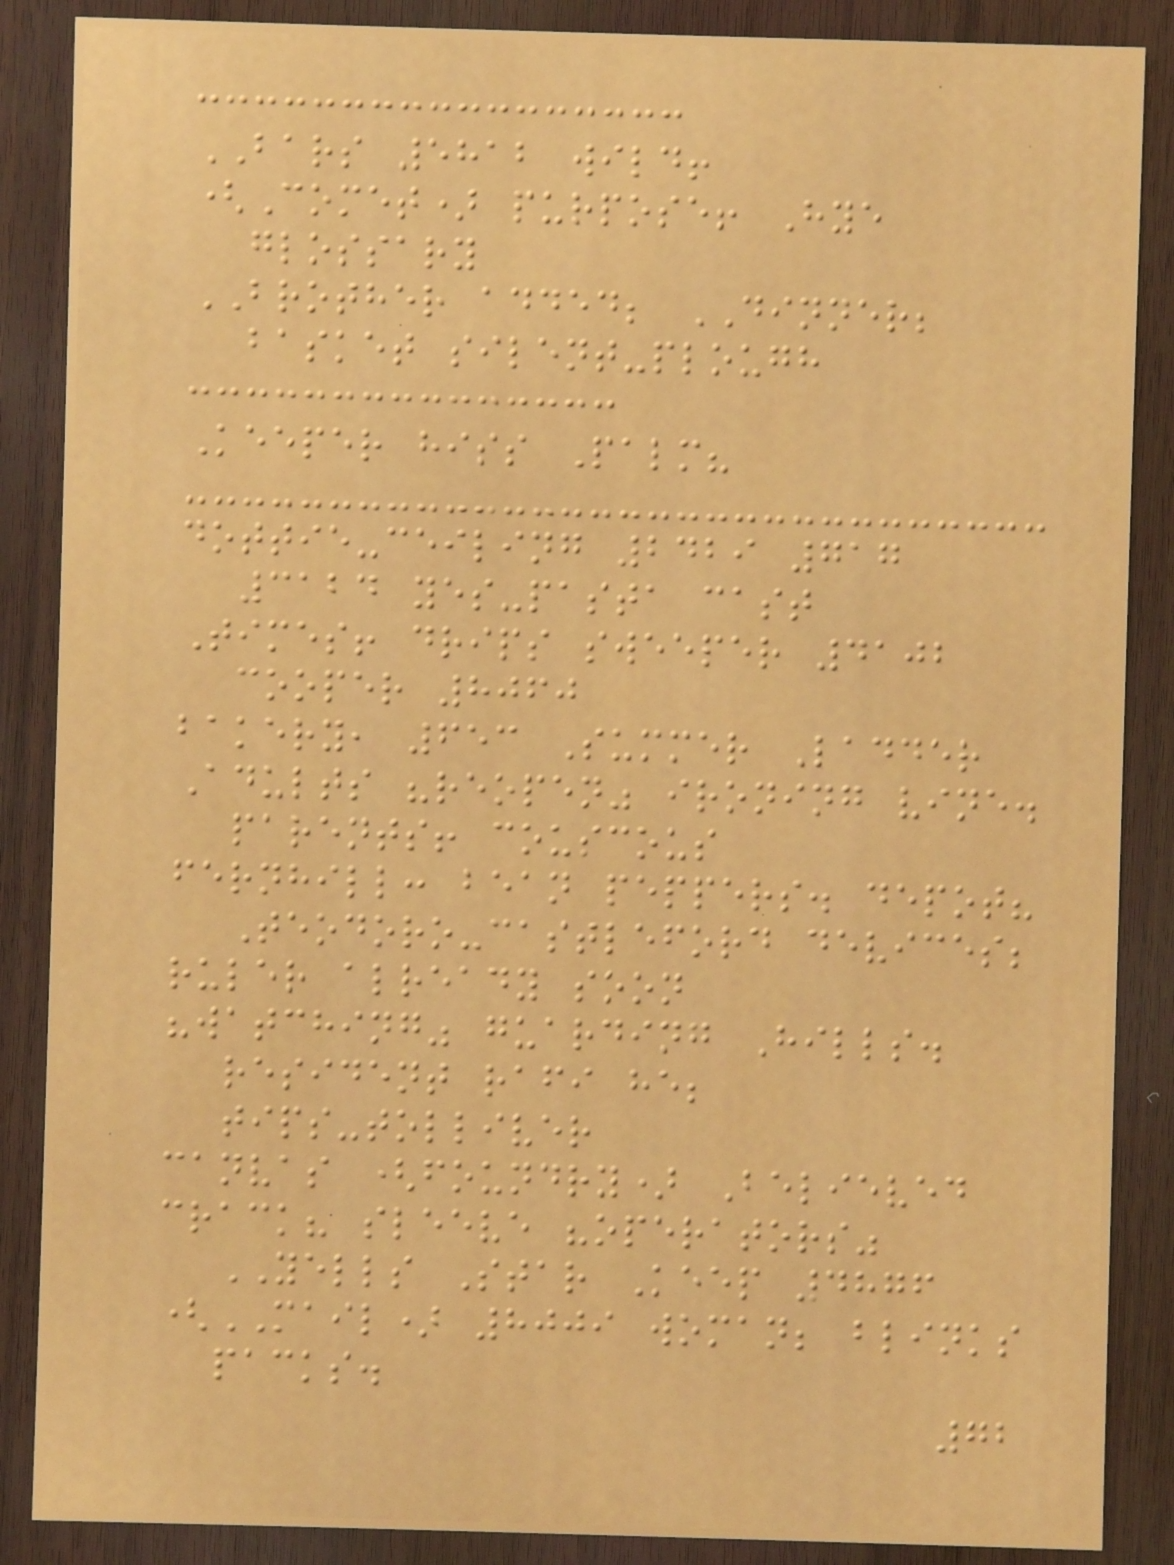BARS 5812 wild!
(Comet) purpose! Hye
glossary
BROTHER added; DINNER;
basket silent-plough
Keeper hiss Palm?
dottie-ceiling 2429 717
3124 yes-pasta cast
Times! drips sweeper 4102
cooper 8060
bakery, 653 Summer Ladder
Adults "reopen" ironing vine.
parents! couscous
fernhill: bean peppers. depot?
Teodoro-castleford devices;
ruler already soon
"watching" guarding Hills.
resident rafi he;
tips-tolliver
canvas (foundry) Believed
crack? sleeve "operators"
YELLS Star Keep 4876
(MAIL) 8009 woman; blinks
packs.
72
